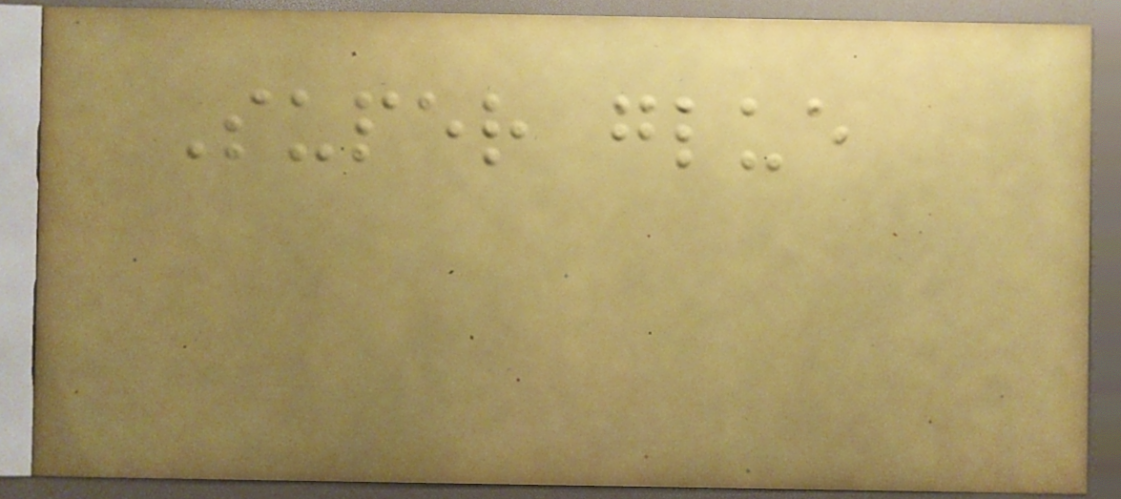Super glue
